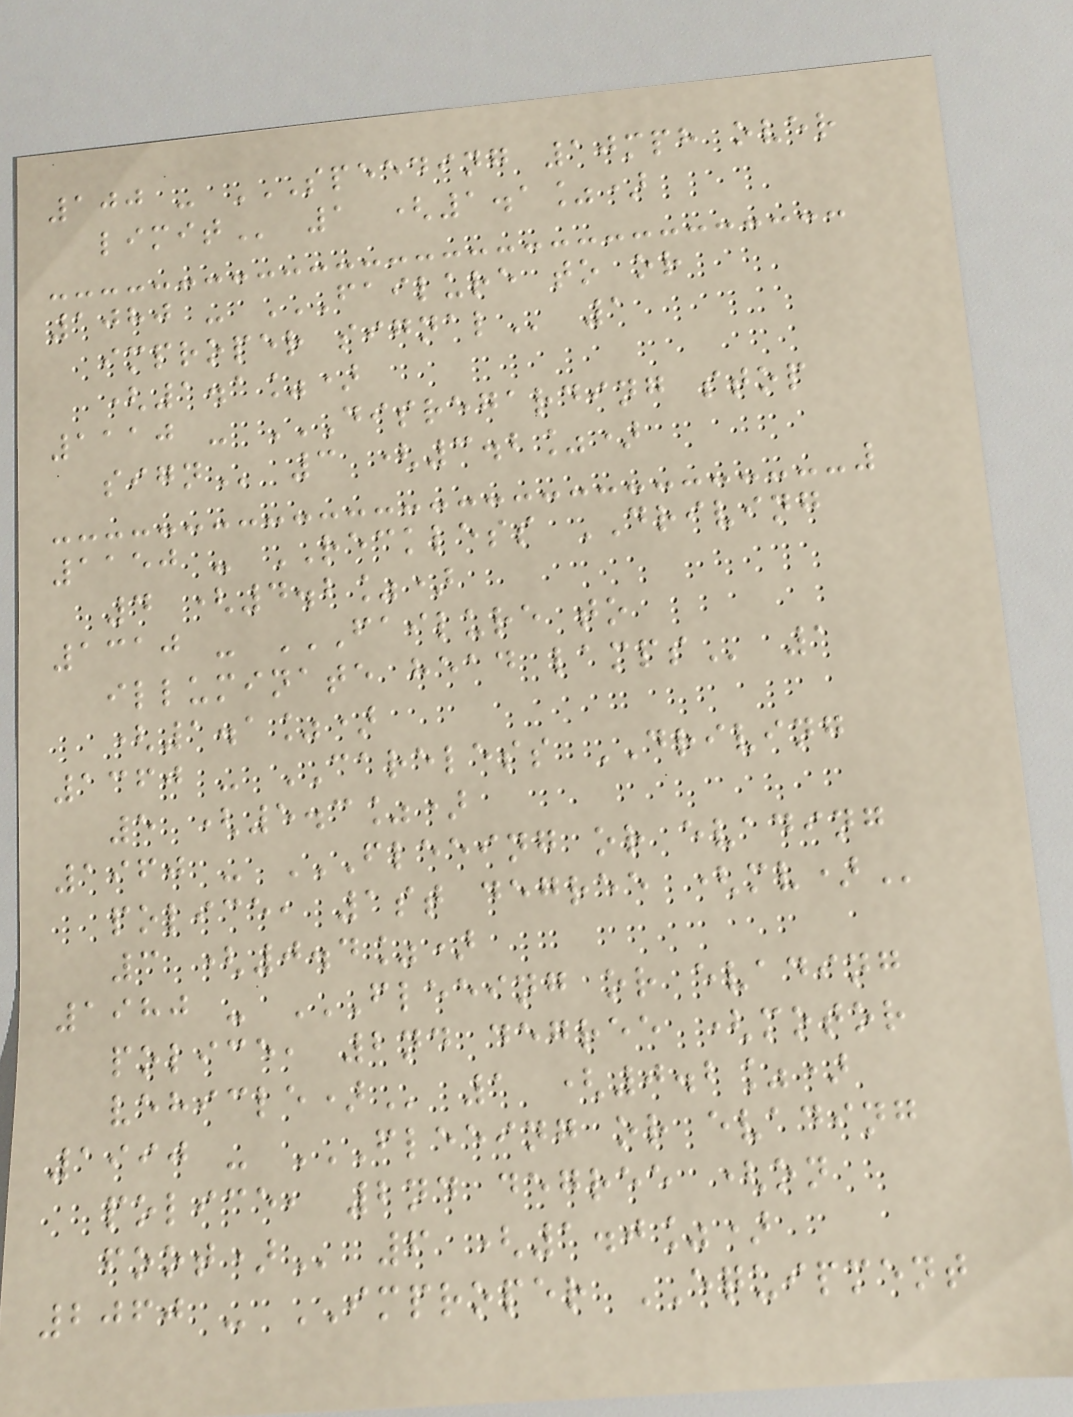100 - SPEEDING 10MPH OVER
LIMIT 1 (1.1%)
1080 - FAILURE TO OR
IMPROPER SIGNAL 1
(1.1%)
1110 - DISREGARDING STOP
SIGN 3 (3.2%)
1150 - RECKLESS DRIVING
4 (4.2%)
1310 - FAILURE TO
ILLUMINATE HEAD LAMPS 1
(1.1%)
1360 - CARELESS DRIVING
5 (5.3%)
1960 - FLEEING OR EVADING
POLICE, 1ST DEGREE (MV)
3 (0.4%)
1980 - FLEEING OR EVADING
POLICE, 2ND DEGREE (MOTOR
VEHICLE) 1 (0.2%)
1990 - FLEEING OR EVADING
POLICE, 2ND DEGREE (ON
FOOT) 6 (1.0%)
2060 - IMPROPER EQUIPMENT
